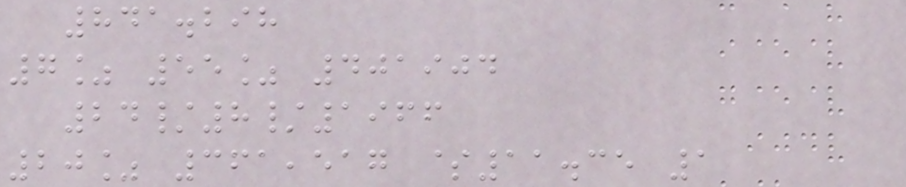841.298
7% 55% 401904
24/8/1966
20% 361,517 $11.35 1
